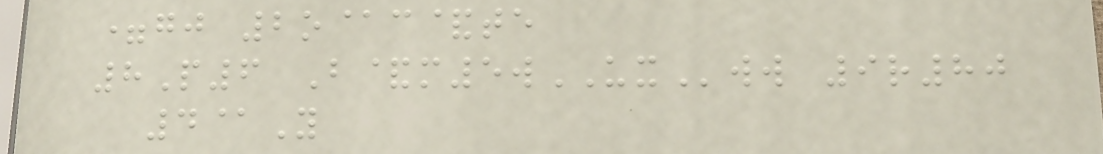=gj 2o@c&te
8P6 B&m5wUXww 9r80
4@Y
